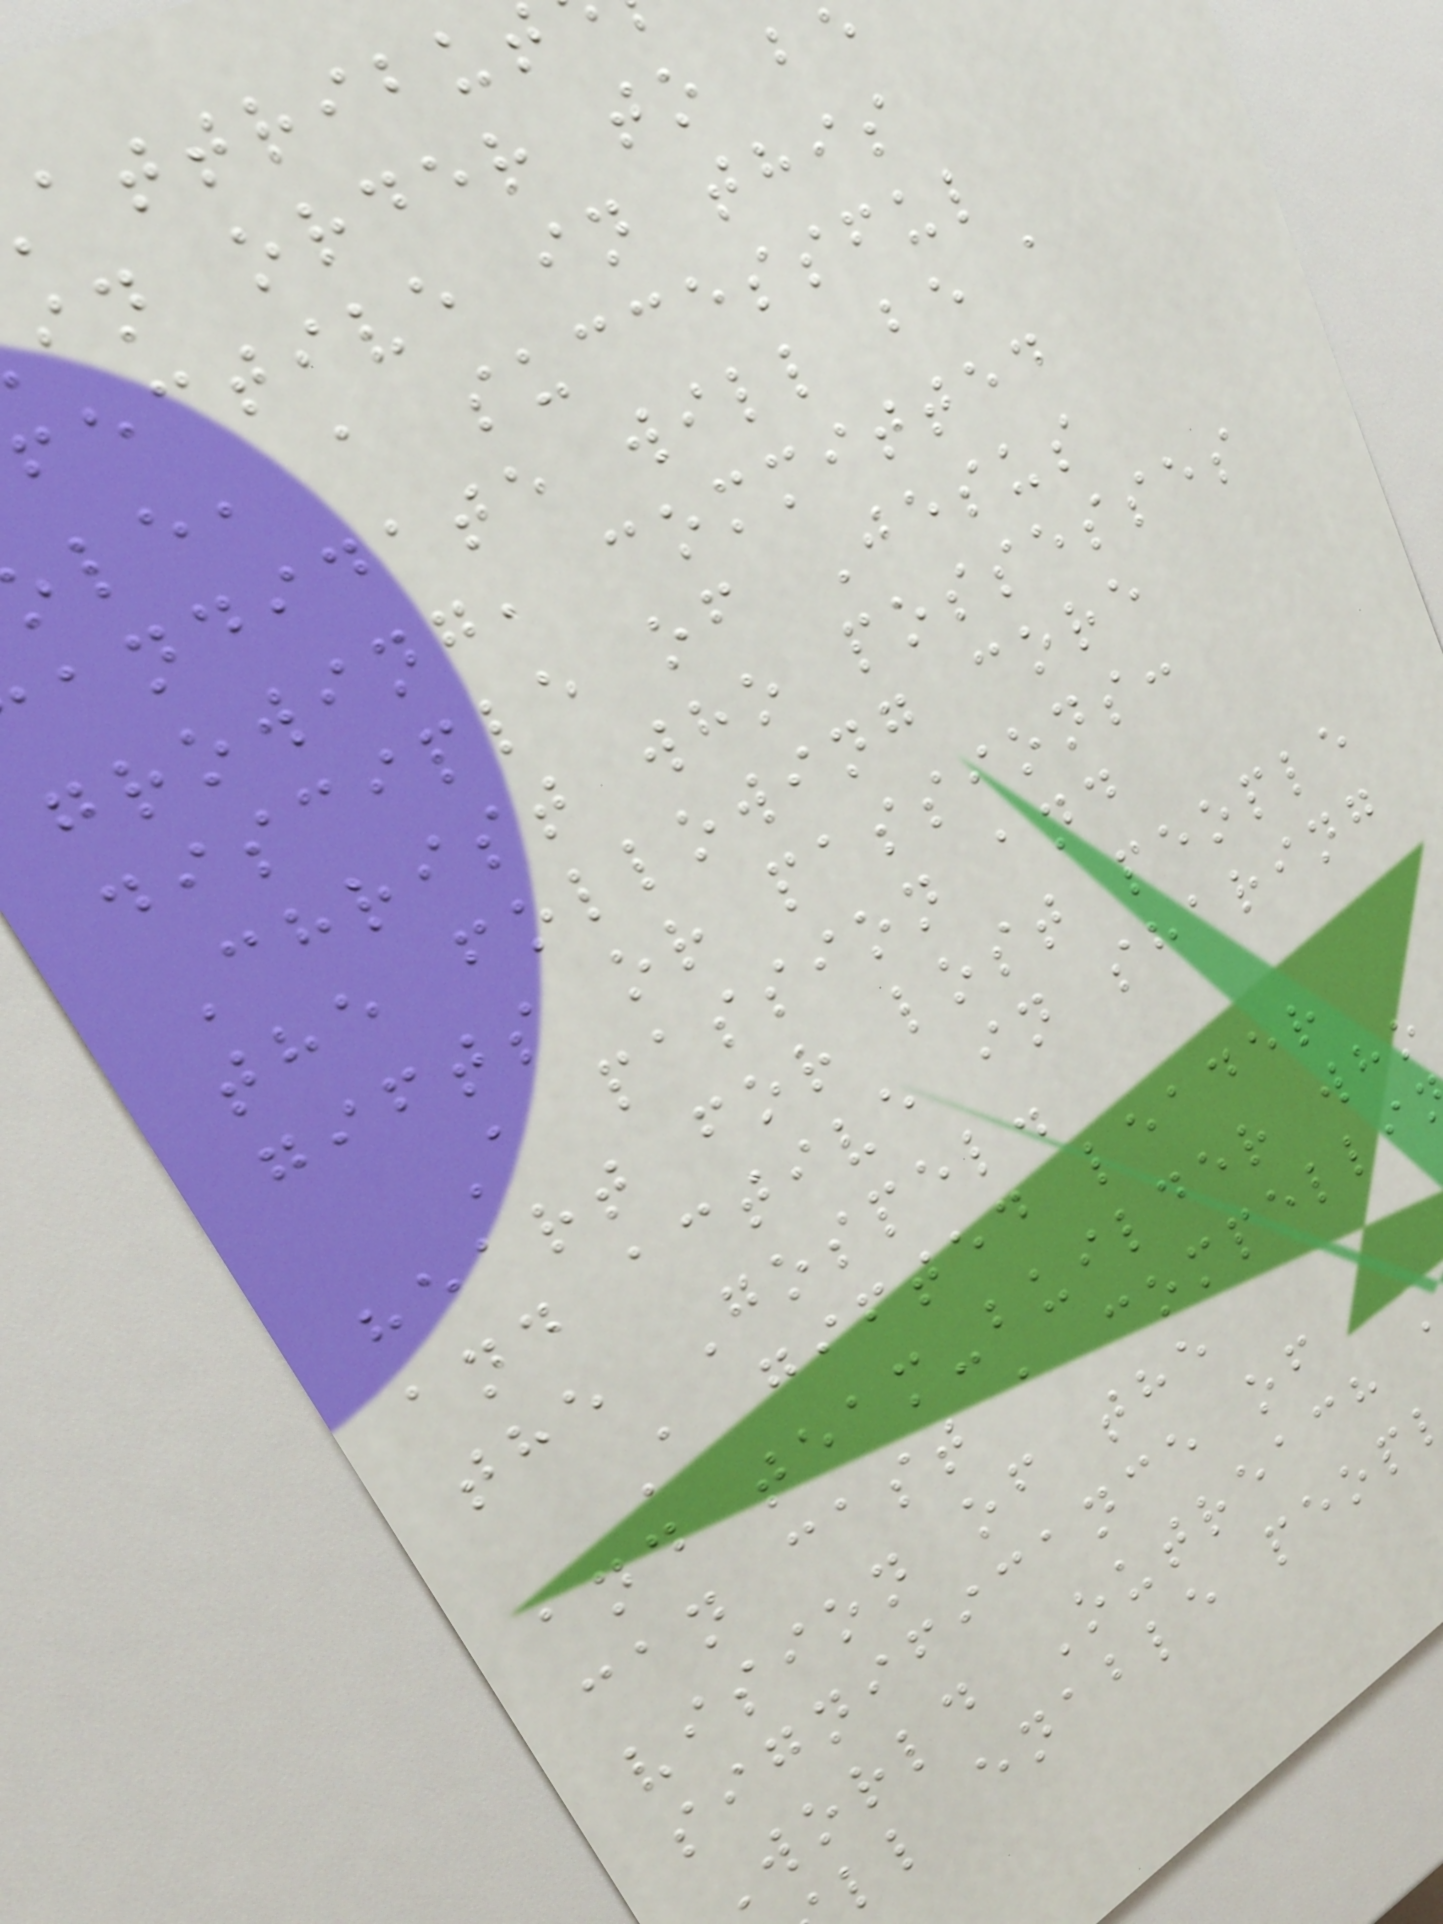in order to be
fective in this
le, a successful
andidate will be a
growing, committed
disciple of Jesus
Christ who possesses
the following core
gifts or passions:
A passion and
heart for lost people
and active in sharing
the Gospel.
A gifted leader
and team-builder who
can cast a compelli
vision of the
significance of
world Outreach
ll enable peop
